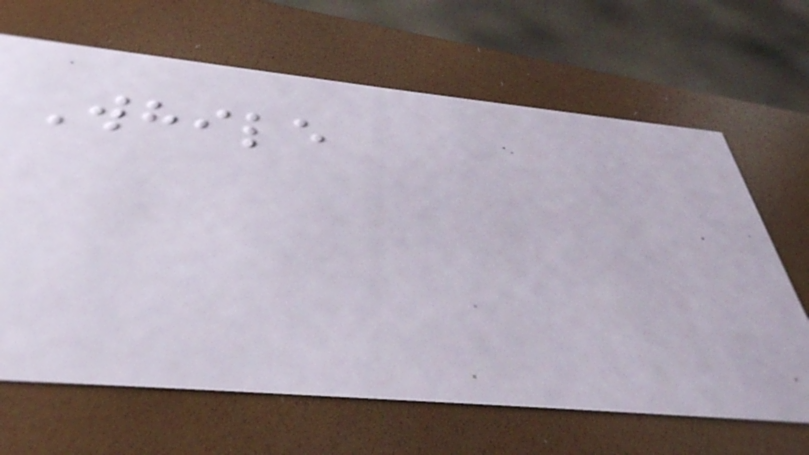While
